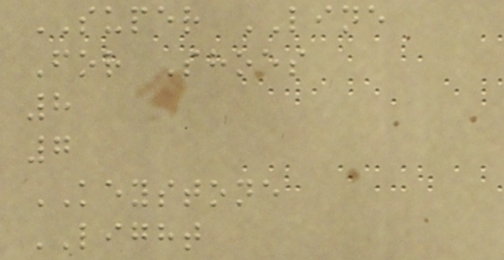SUPER LINE
For Shoes
8
7
KEYSTONE
LIGHT
